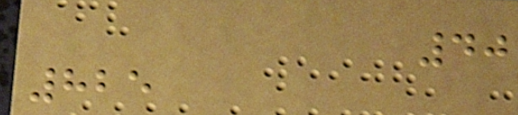40
825
